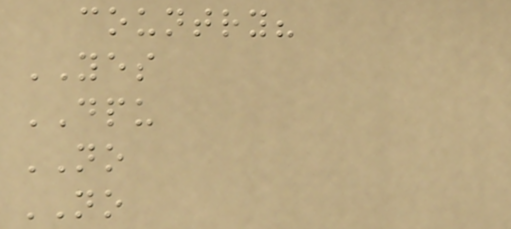country?
YES
DPU
NO
NO
